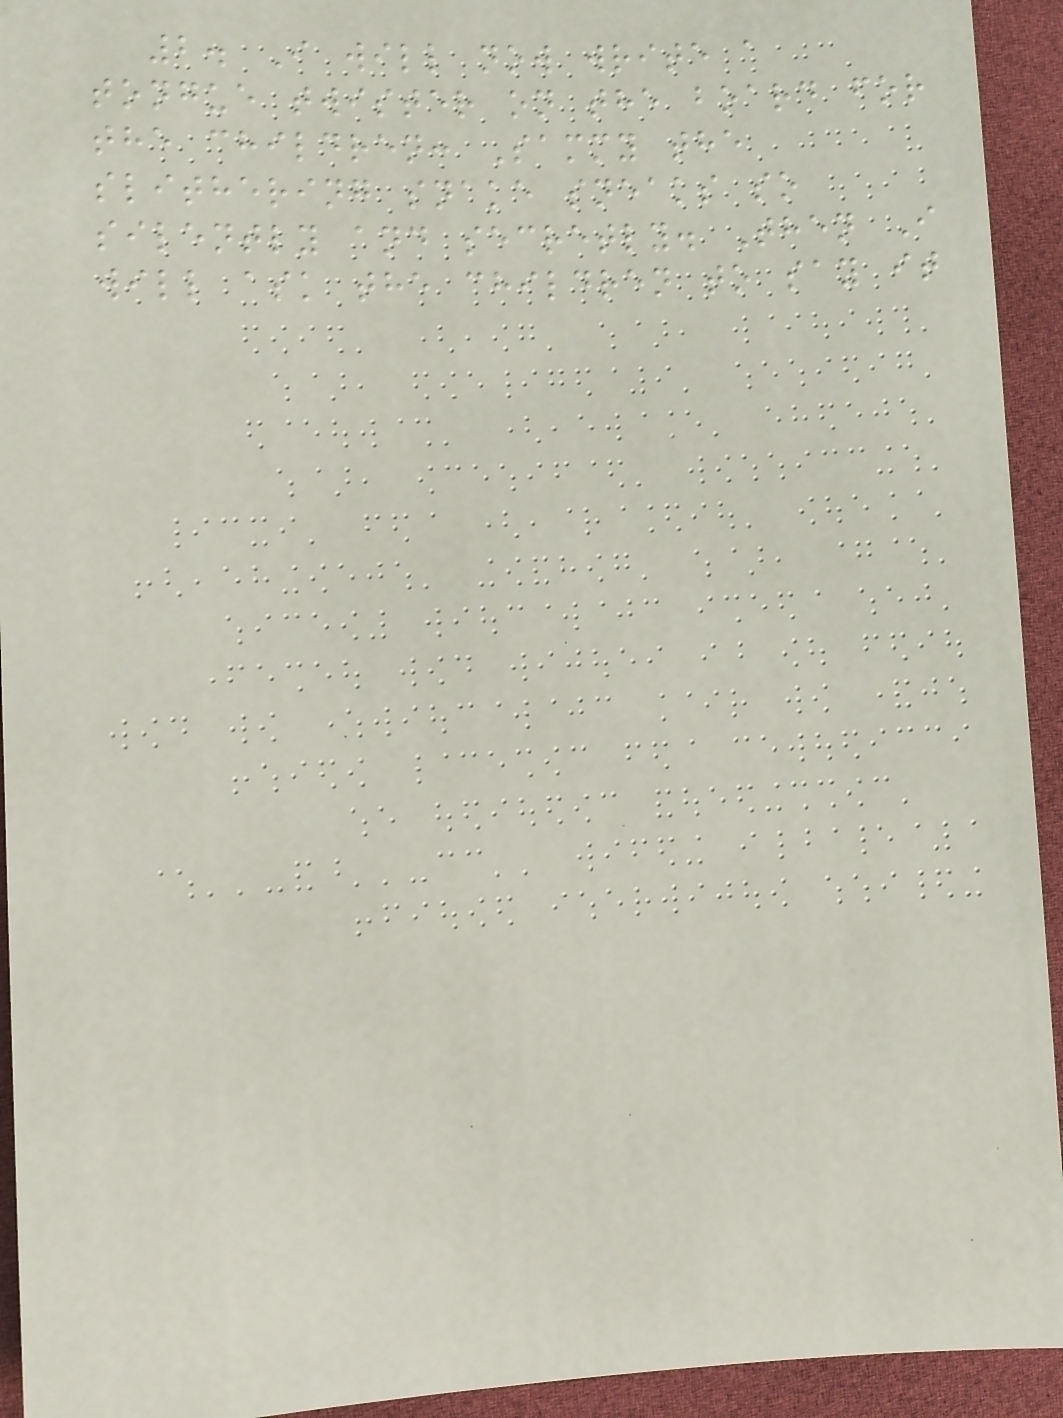2. I will now write a
tongue twister on the board for
the children: Sammy the
slithering snake sneaks so
silently and secretly. Then I
will ask the children to say it
